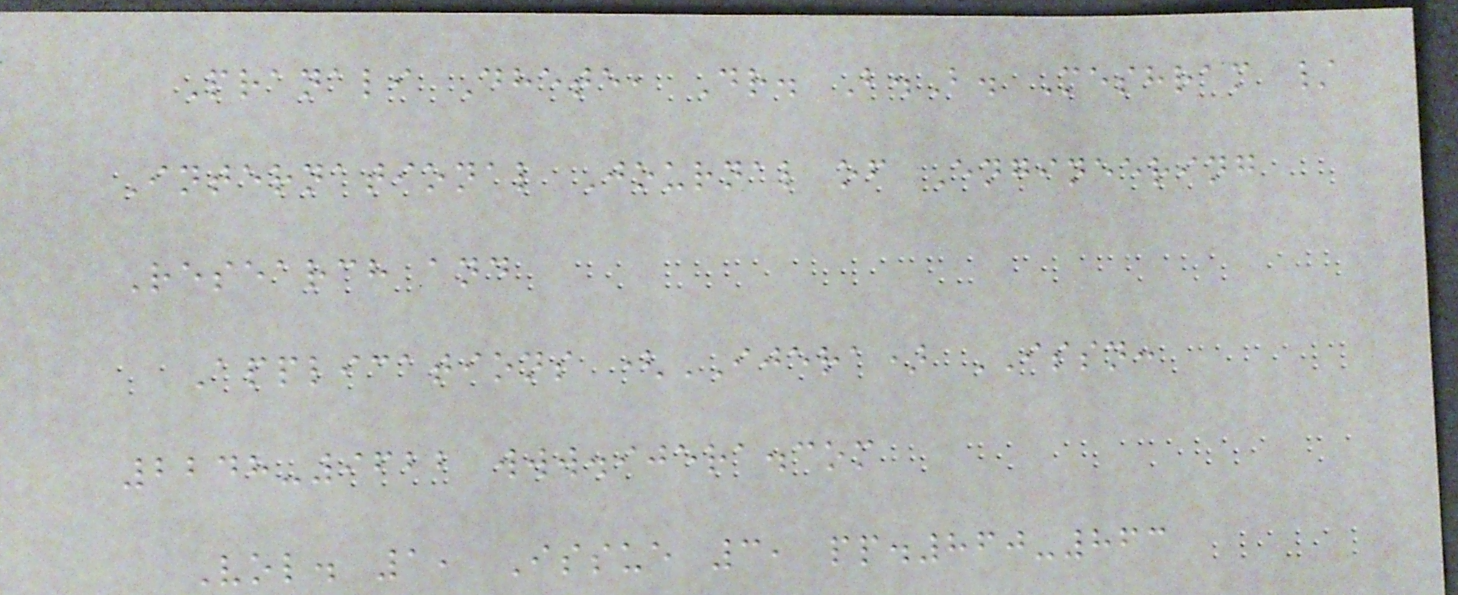Pranali Dhete, Dr. B.B. Meshram /
International Journal of Engineering
Research and
Applications (IJERA) ISSN:
2248-9622 www.ijera.com
Vol. 1, Issue 3, pp.860-863
